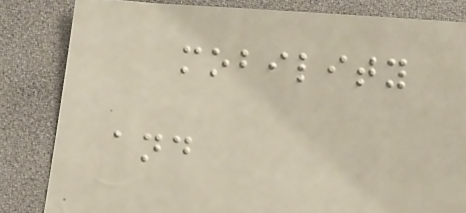mobility
and
